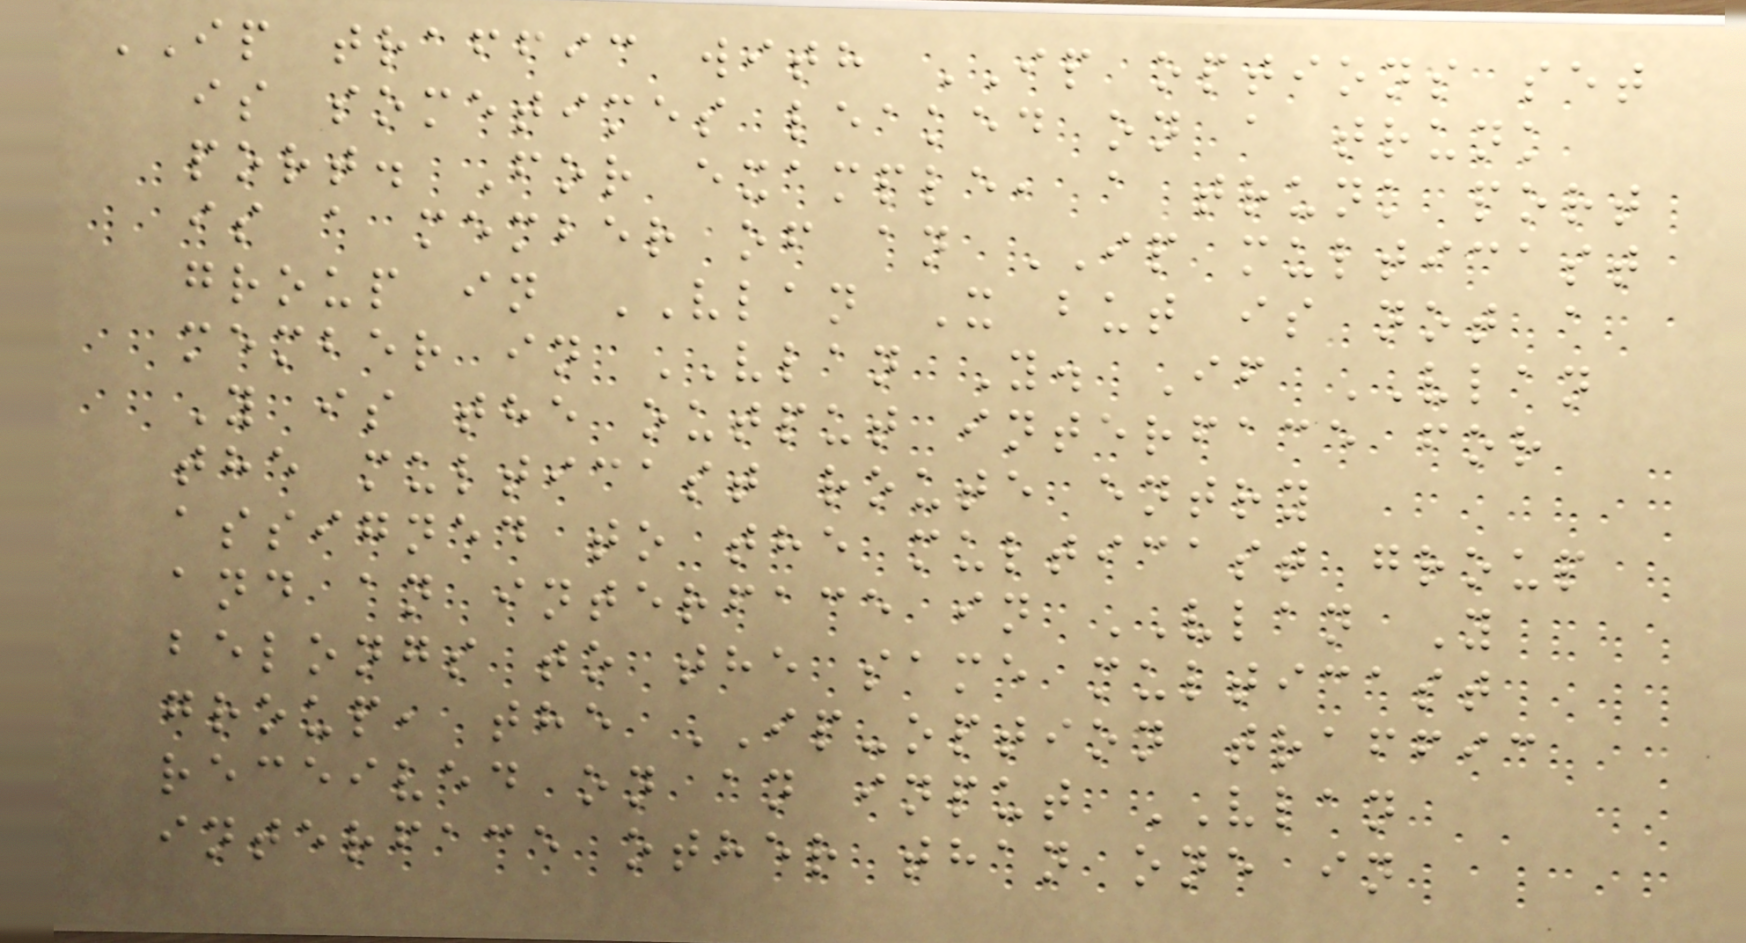IP traffic with IP options set
is sometimes leaked on a trunk
port. For example, a trunk port
is a member of an IP multicast
group in VLAN X but is not a
member in VLAN Y. If VLAN
Y is the output interface for
the multicast route entry
assigned to the multicast group
and an interface in VLAN Y
belongs to the same multicast
group, the IP-option traffic
received on an input VLAN
interface other than one in
